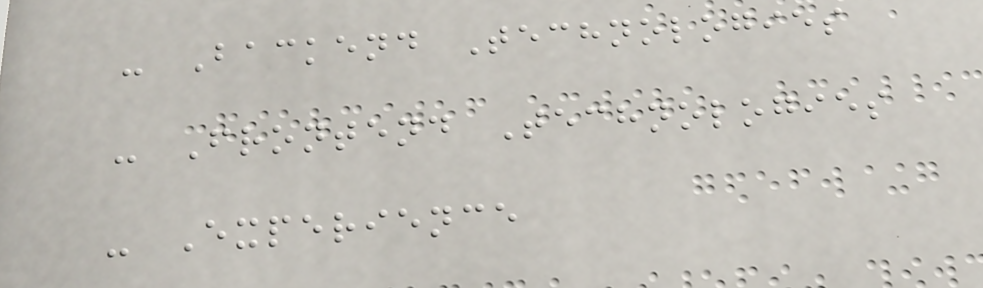- Backend Technologies
- Frontend Technologies
- Experience
